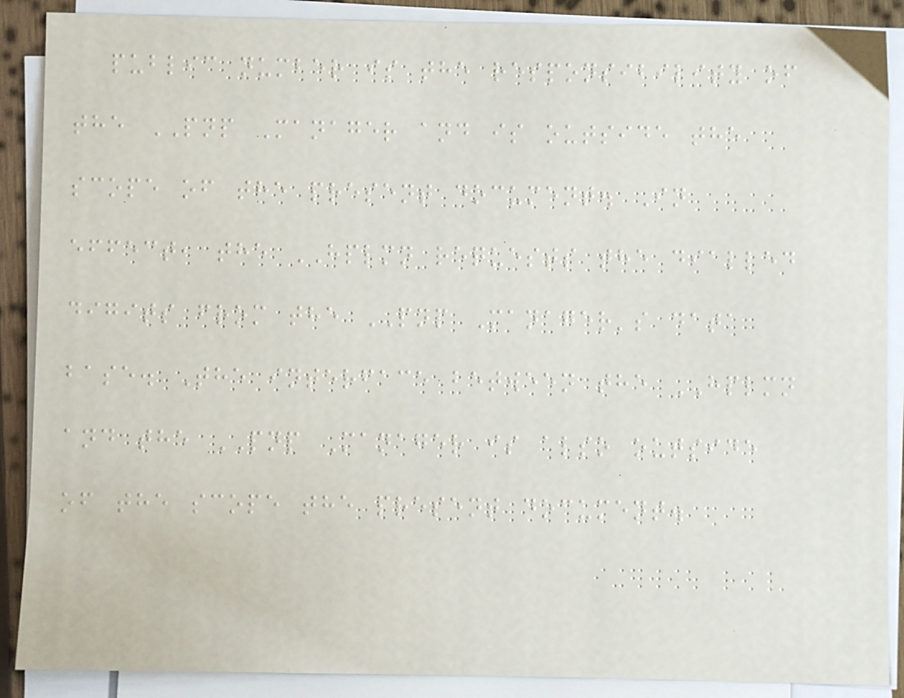public number is the responsibility of
the PNP Manager and is outside the
scope of the present document. In
effect, the HPLMN requests the dialled
digits from the PNP Manager's data
base. The interface between the HPLMN
and the PNP Manager is also outside
of the scope the present document.
